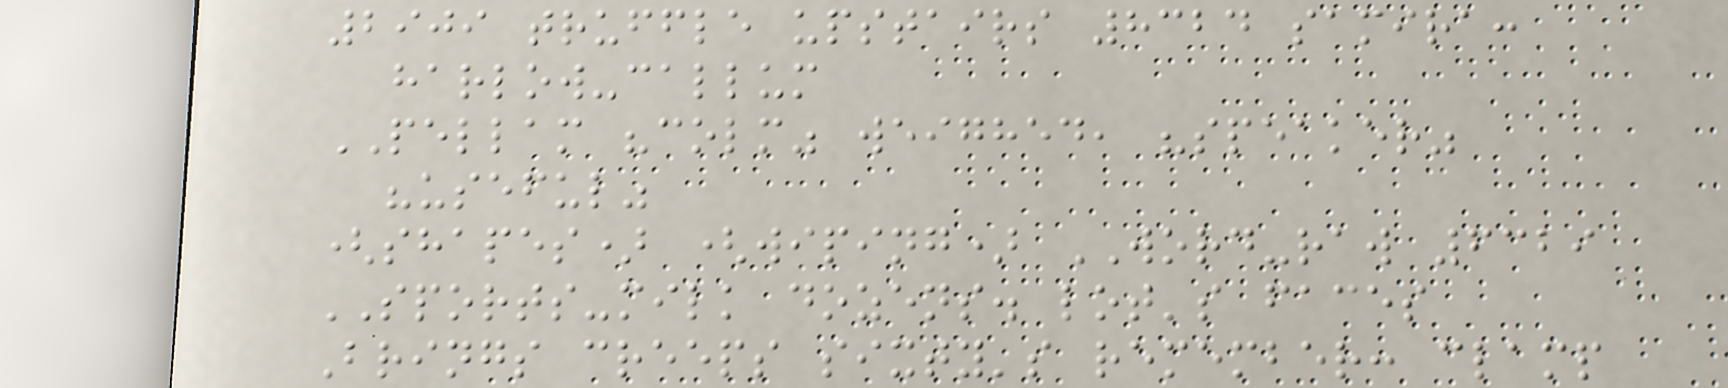2909 truffle upstairs 8324 samira:
harlow-callum
PELLAM "colm" weighed, "speaker"
"useful"
(shapes) (wiping) WORD-raw 6329
SPORTS-milk dozens. lot's faces
Brings creeps sixty's remember: clamp
